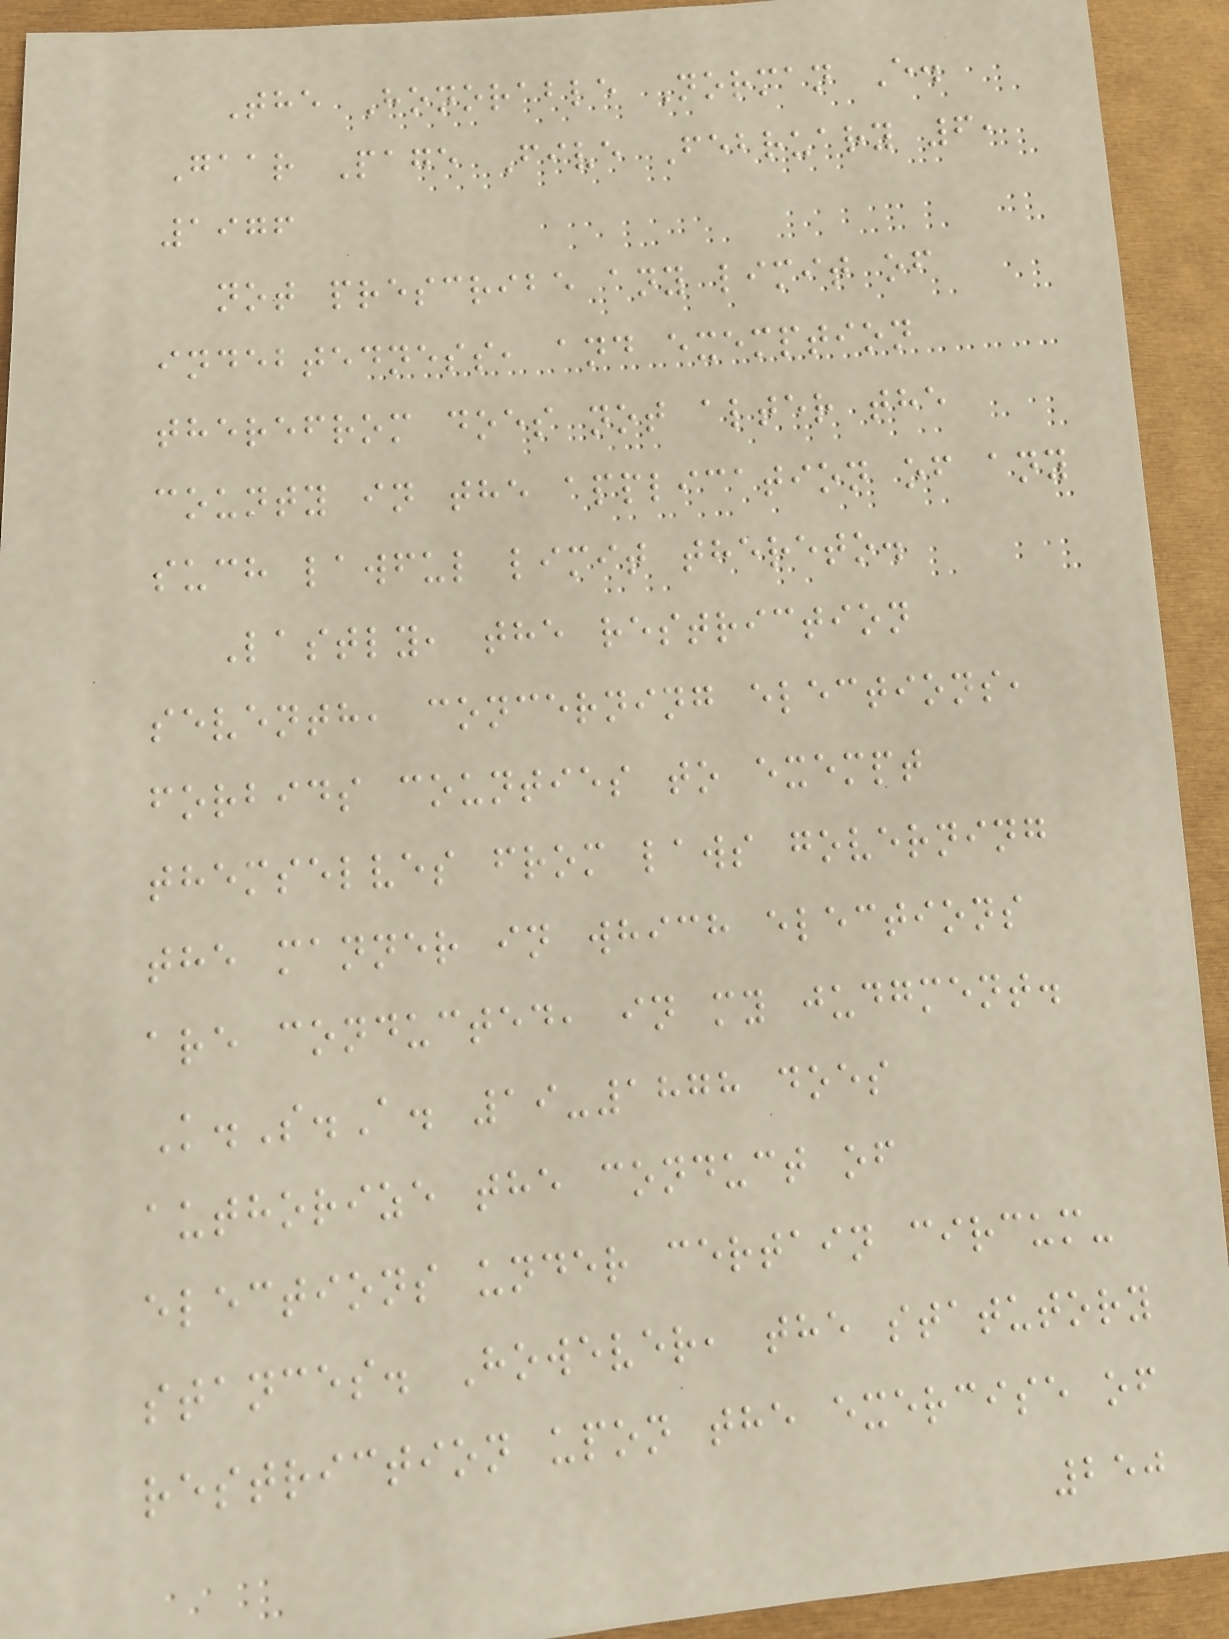The Honorable Norman E.
Gaar Page Five February 6,
1976
not prescribe any limit of
indebtedness, and exemption
therefrom does not alter the
county in the application of any
such lawful limit thereto.
Lastly, the restriction
seventh, concerning elections,
forbids counties to exempt
themselves from laws governing
the manner in which elections
are conducted, in my judgment.
K.S.A. 19-1878 does
authorize the conduct of
elections under certain circum-
stances. However, the statutory
restriction upon the exercise of
250
